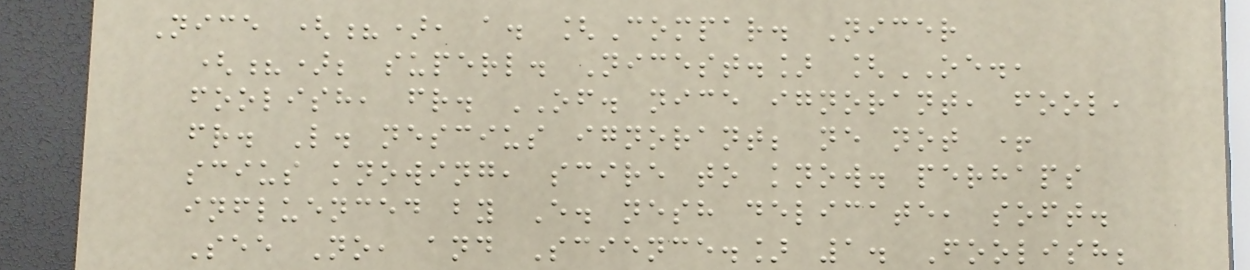Nice (?), a. [Compar. Nicer
(?); superl. Nicest.] [OE.,
foolish, fr. OF. nice ignorant, fool,
fr. L. nescius ignorant; ne not +
scius knowing, scire to know. perhaps
influenced by E. nesh delicate, soft.
See No, and Science.] 1. Foolish;
